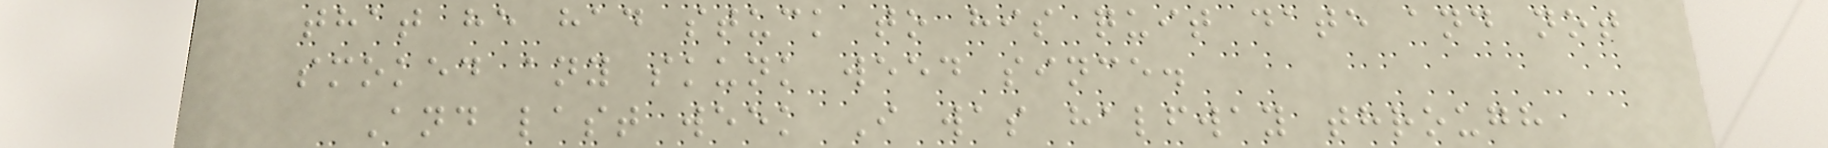that he had stuck to his quit date and not
smoked any skunk weed since.
And last week I was halfway through
